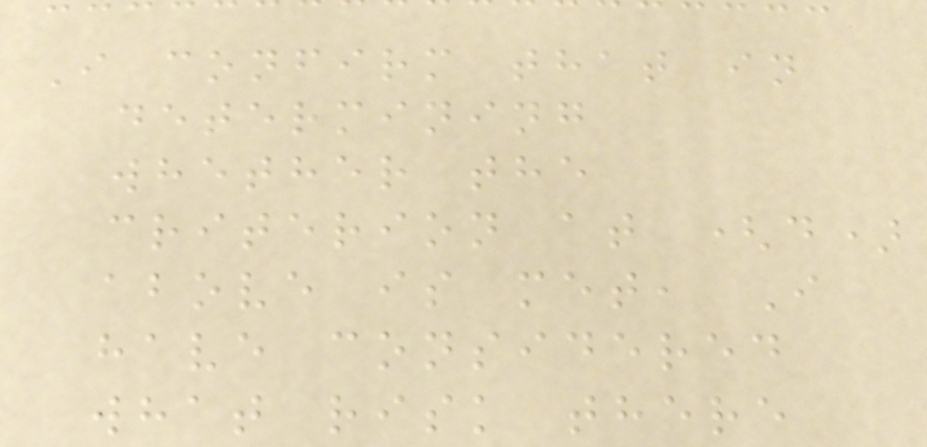I confirm that in
determining
whether the
criterion at (d)
above is met, I
have considered
what risk there
